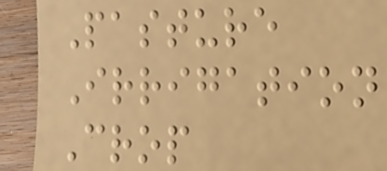Pasture
Irrigation
Crop
